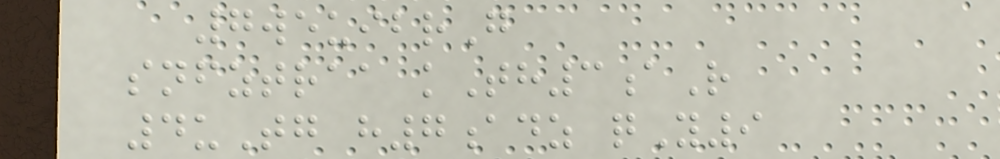7weuibrG
snfztraa kTh3aR
4uTg h7adz qY9
